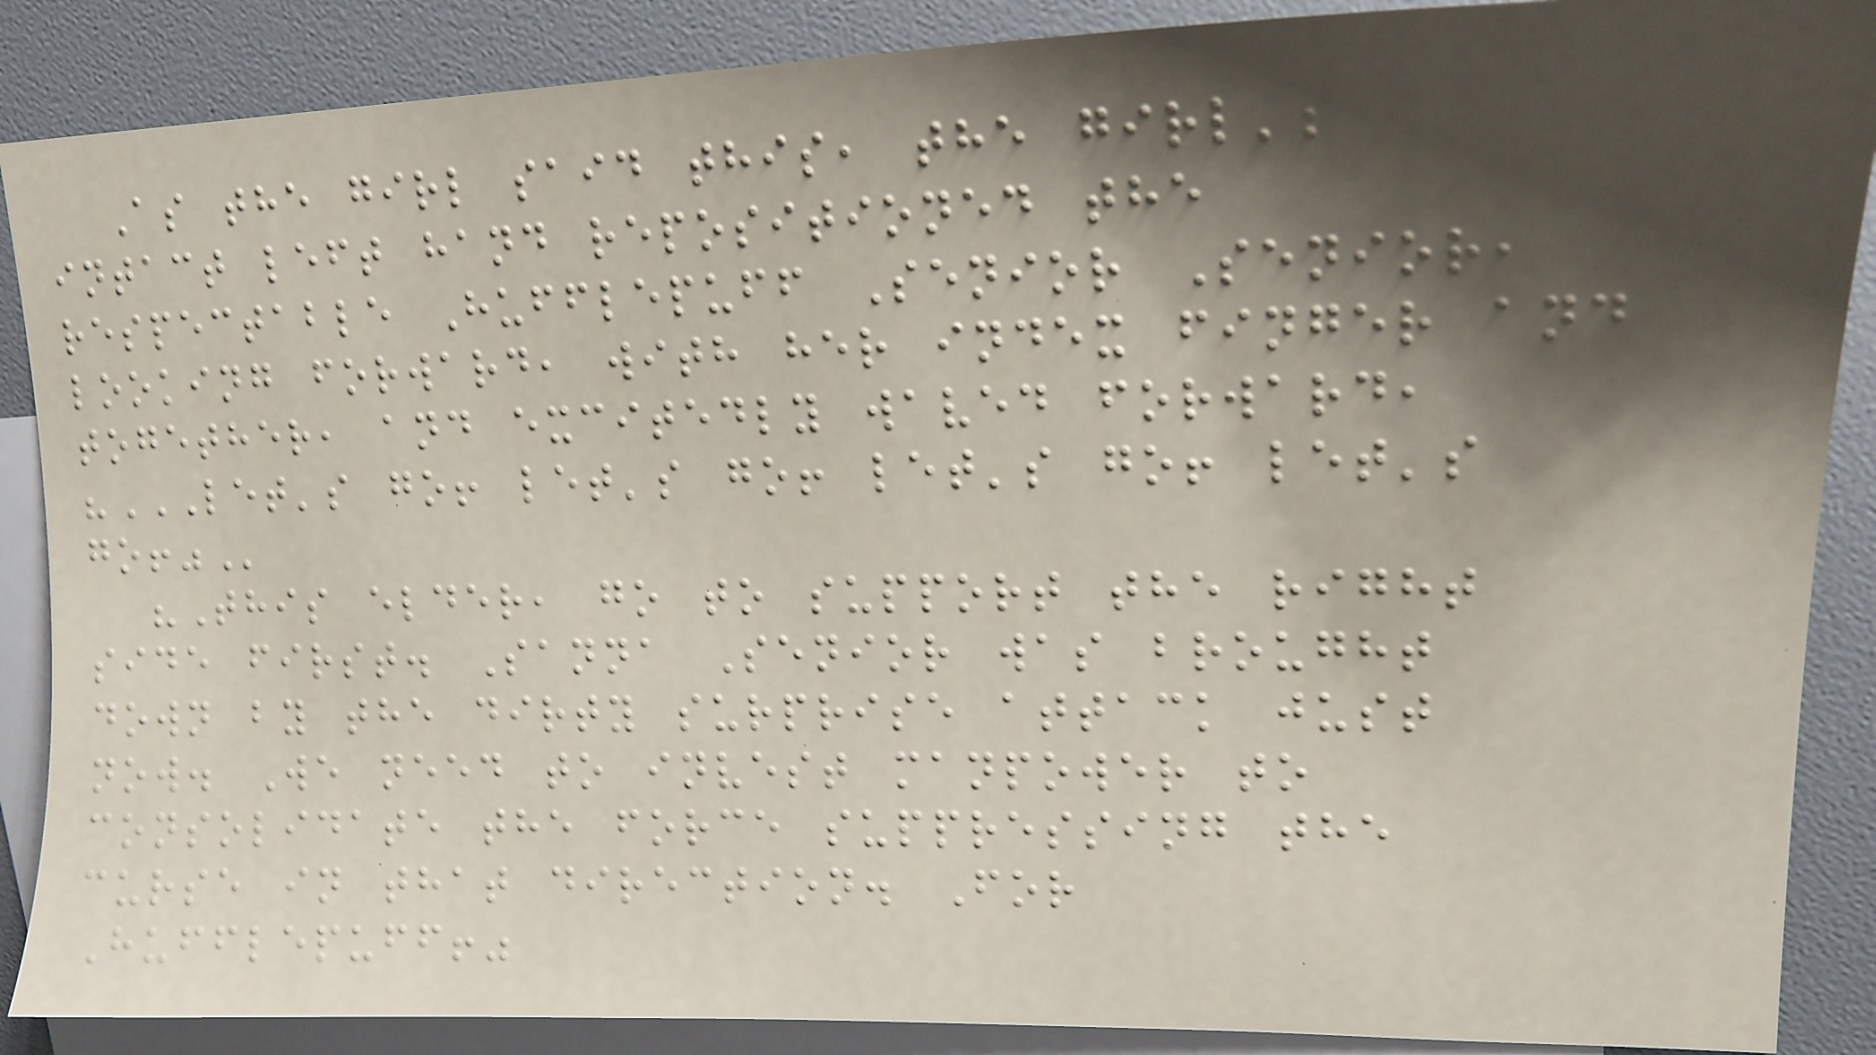As the girl said this, the girl's
intact left hand repositioned the
respectable Hufflepuff Senior Senior,
looking forward, with her index finger and
together, and excitedly waved forward,
"LET'S GO! LET'S GO! LET'S GO! LET'S
GO!"
"This elder, go to support the right
side first. Sanna Senior was brought
down by the dirty surprise attack just
now. We need to invest manpower to
consolidate the force suppressing the
curse in that direction. For
Hufflepuff!"
